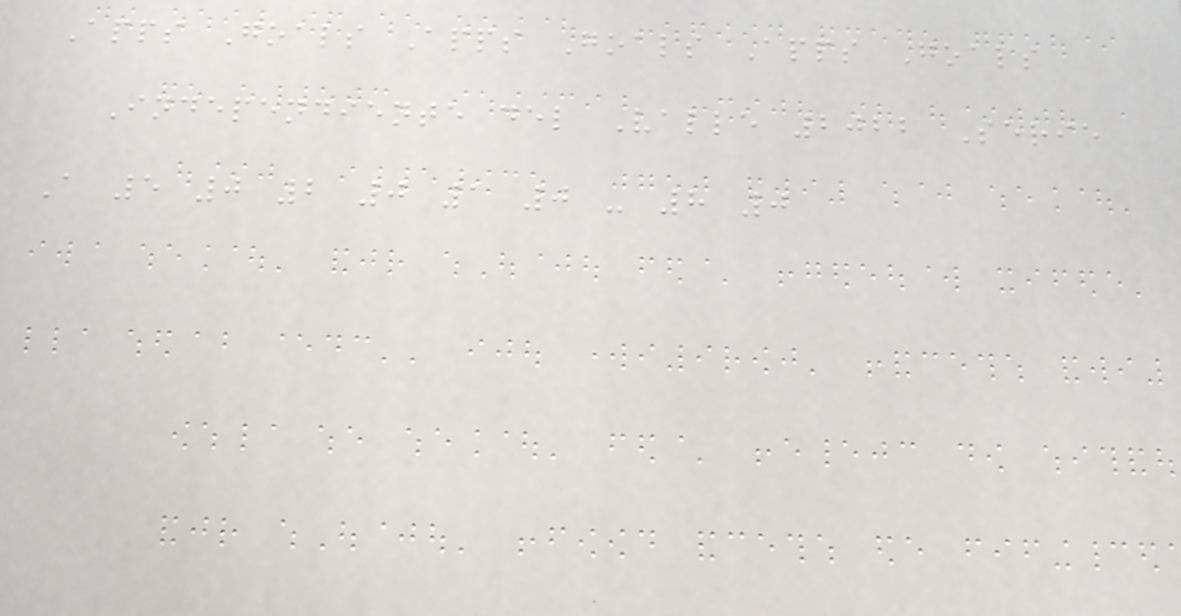Apps Goals Apps Goals Apps Goals
Independiente del Valle 2022 Serie
A 5 0 2 0 1 0 - 8 0
